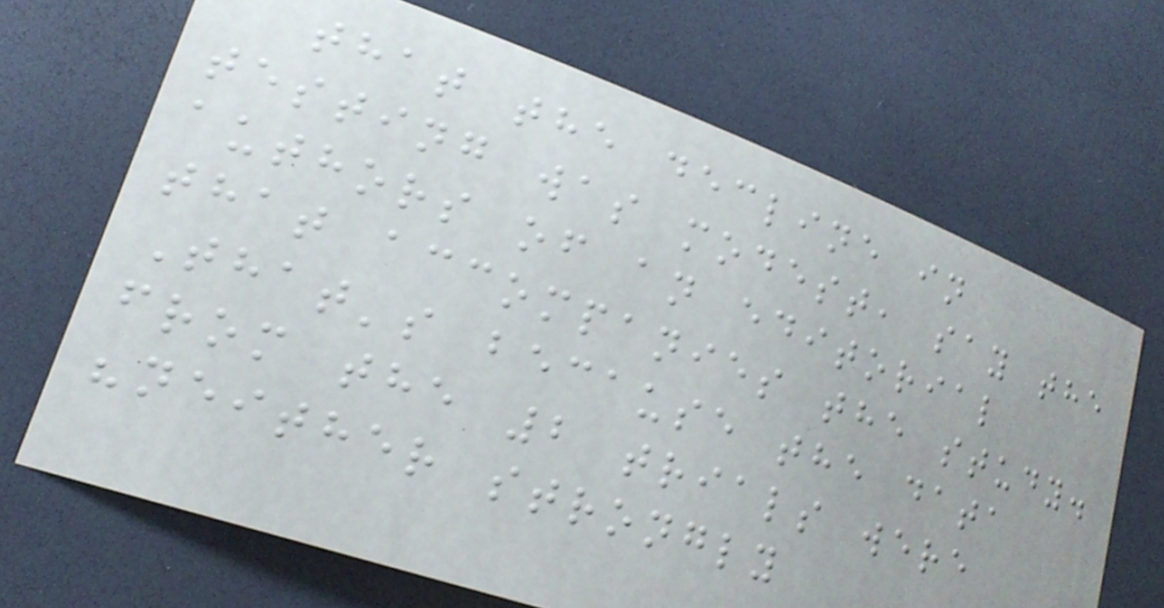that the decline in
testing was modest, say the
authors of an editorial
that accompanies the study.
That's because the data
from the 2 trials were
"neither strongly
